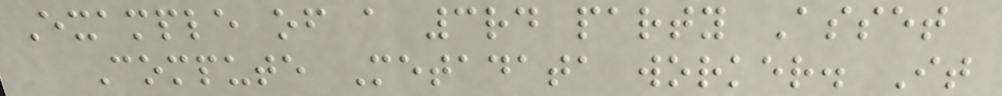Example of a 3rd party Asset
Compute Metadata worker. It
